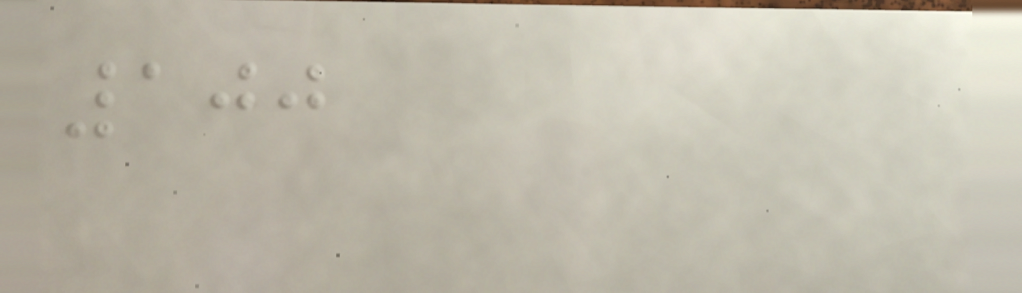100
